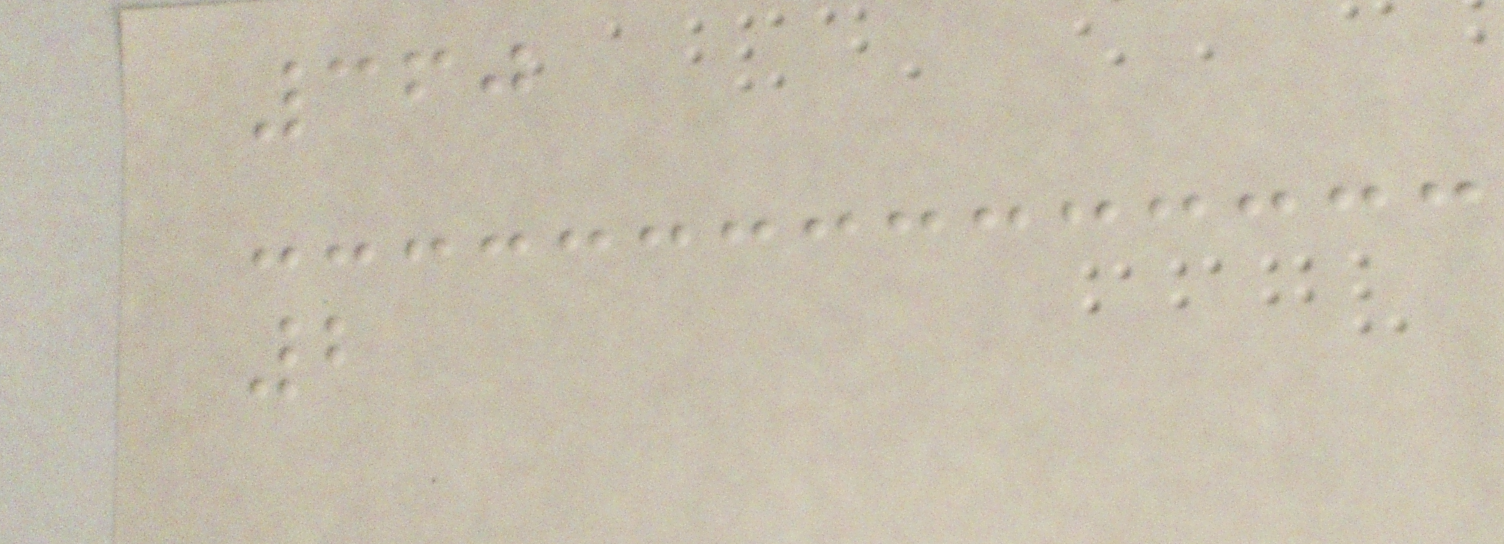360
2
